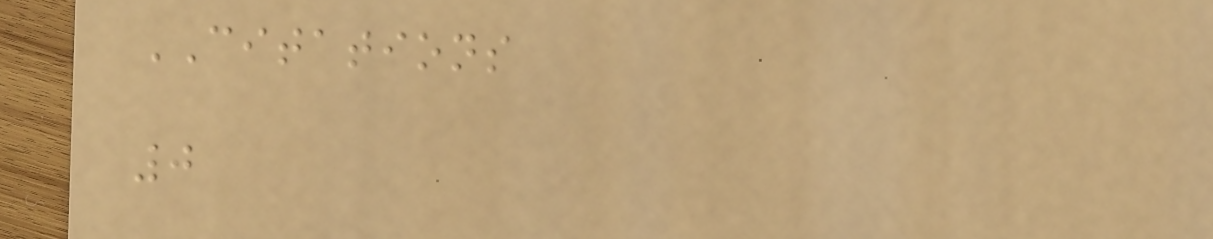CITATIONS
0
